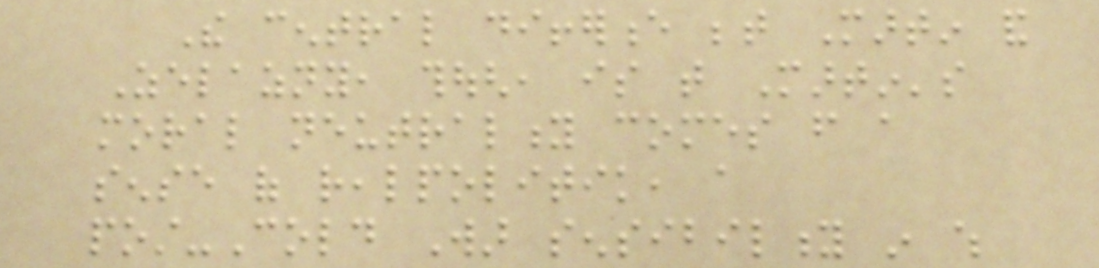The central difference between Martin and
Zelazny, though, is that Martin's
moral neutrality comes from a
sense of realpolitik, a
post-Cold War sensibility in which
